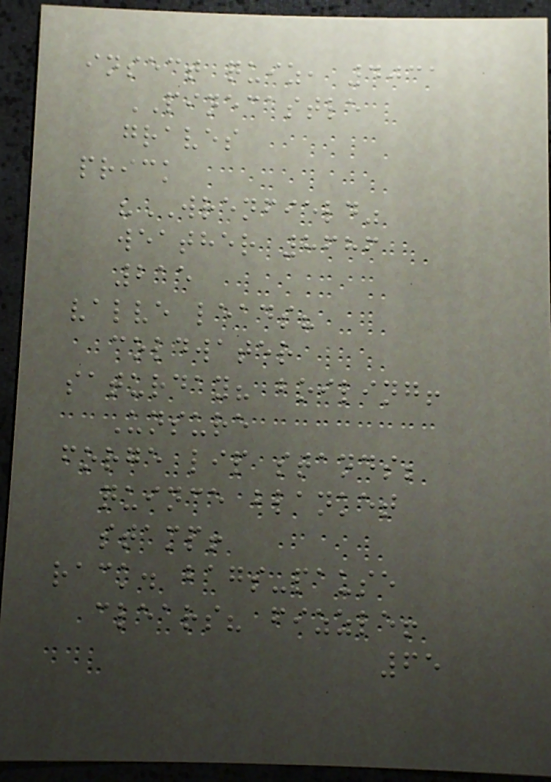insect quiz, 4031
PINECASTLE
graves
prick
"WRENFIELD"
weather 8686
215
valve leads?
coldwater
saturday? boiling!
Unsure
forge lip stands;
quince blanket
stamp!
rack. bags-pause
clears? fizzle!
65
